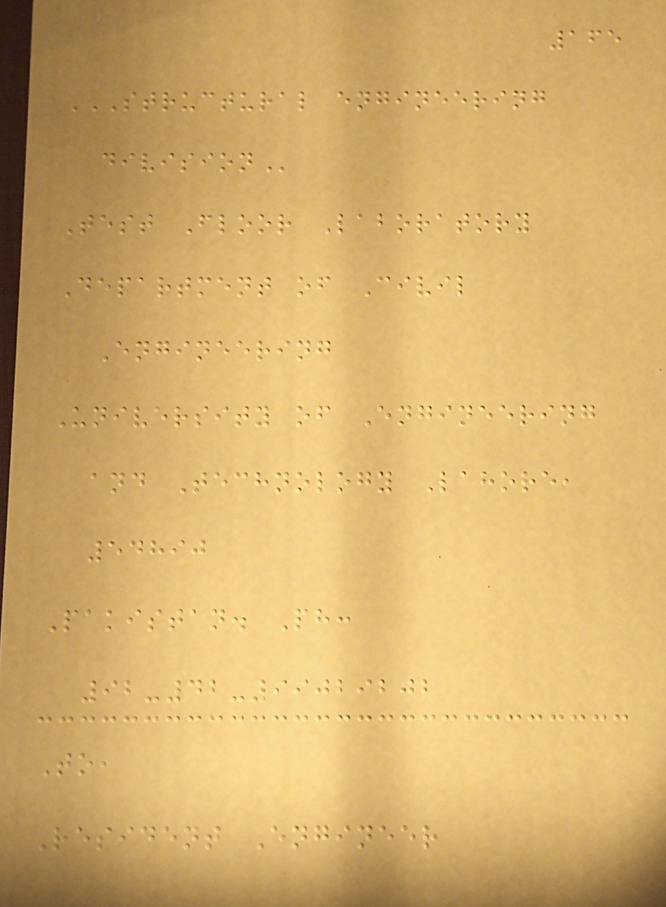165
STRUCTURAL ENGINEERING
DIVISION
Test Floor Laboratory
Department of Civil
Engineering
University of Engineering
and Technology Lahore,
54890
Pakistan. Ph:
92-42-99029202
To,
Resident Engineer
